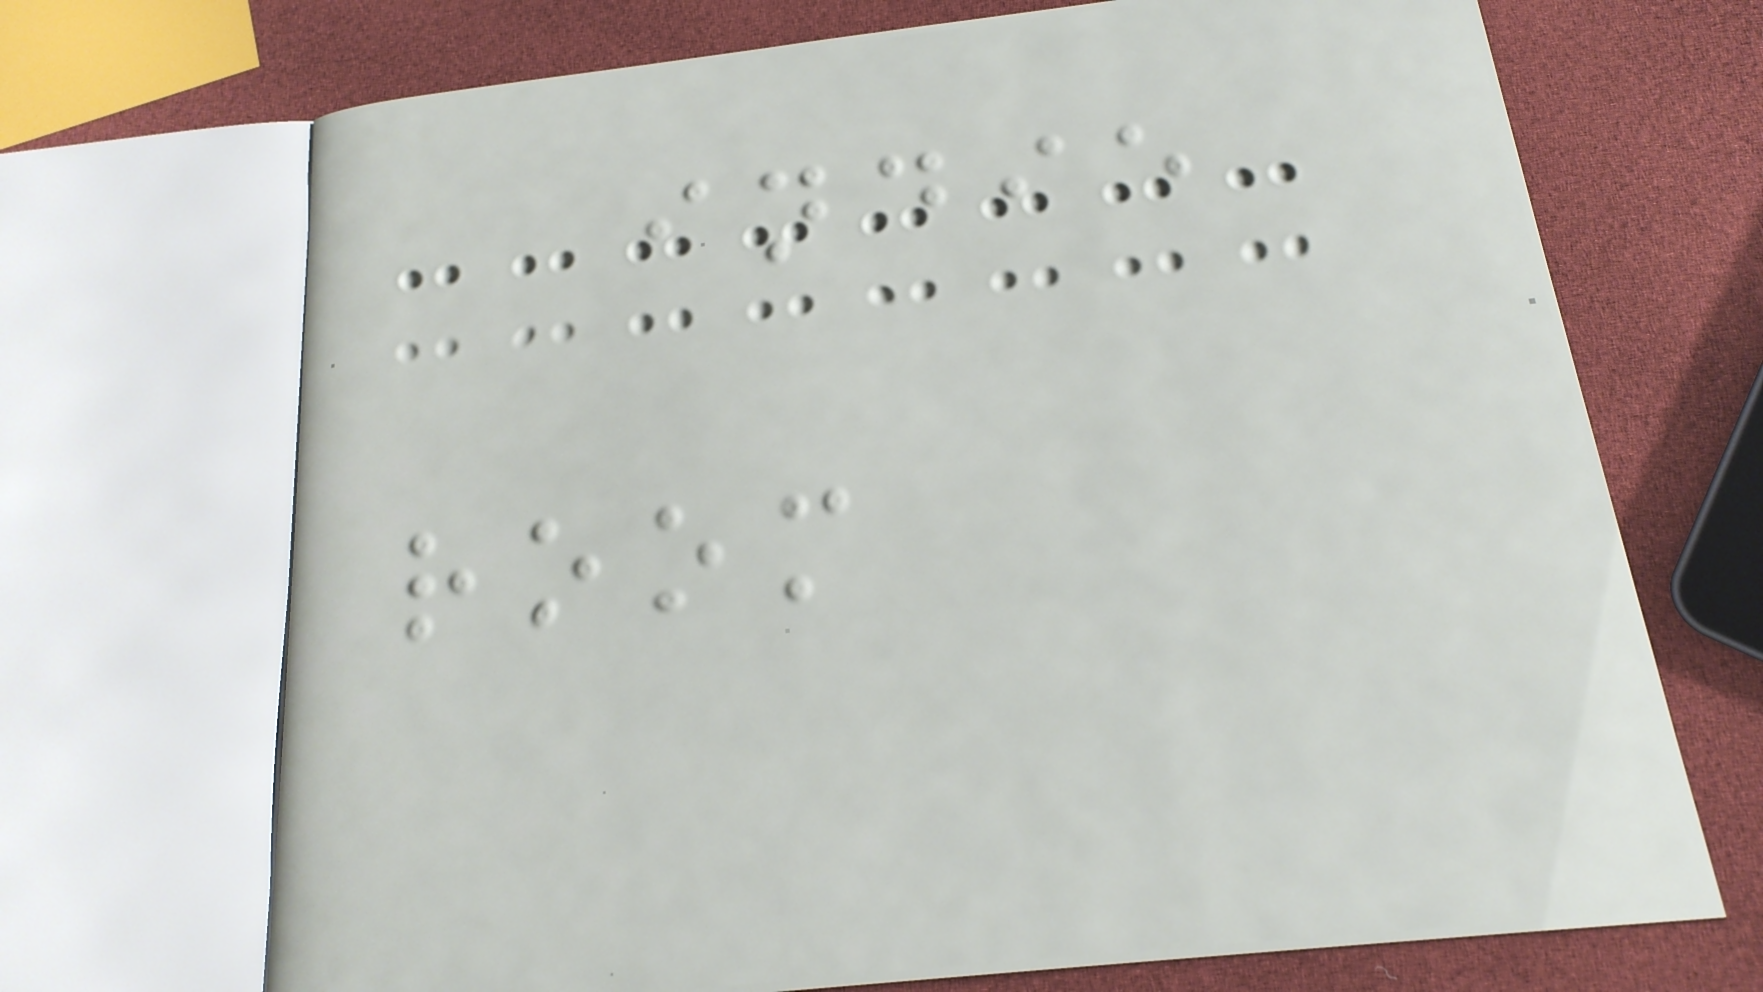indie
room
